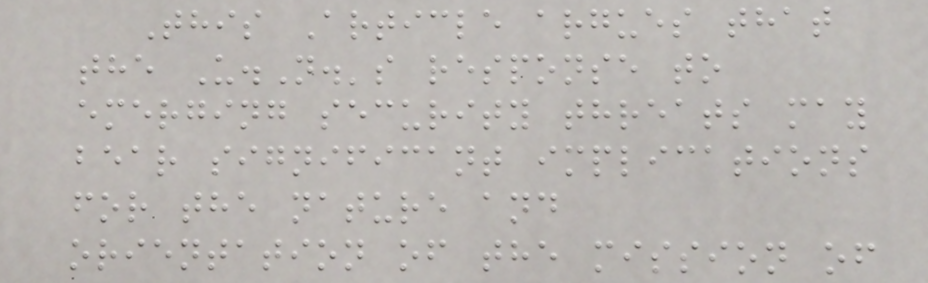This Article argues that
the U.N.'s response to
emerging security threats may
bear significant implications
for the nature and
orientation of the mission of
